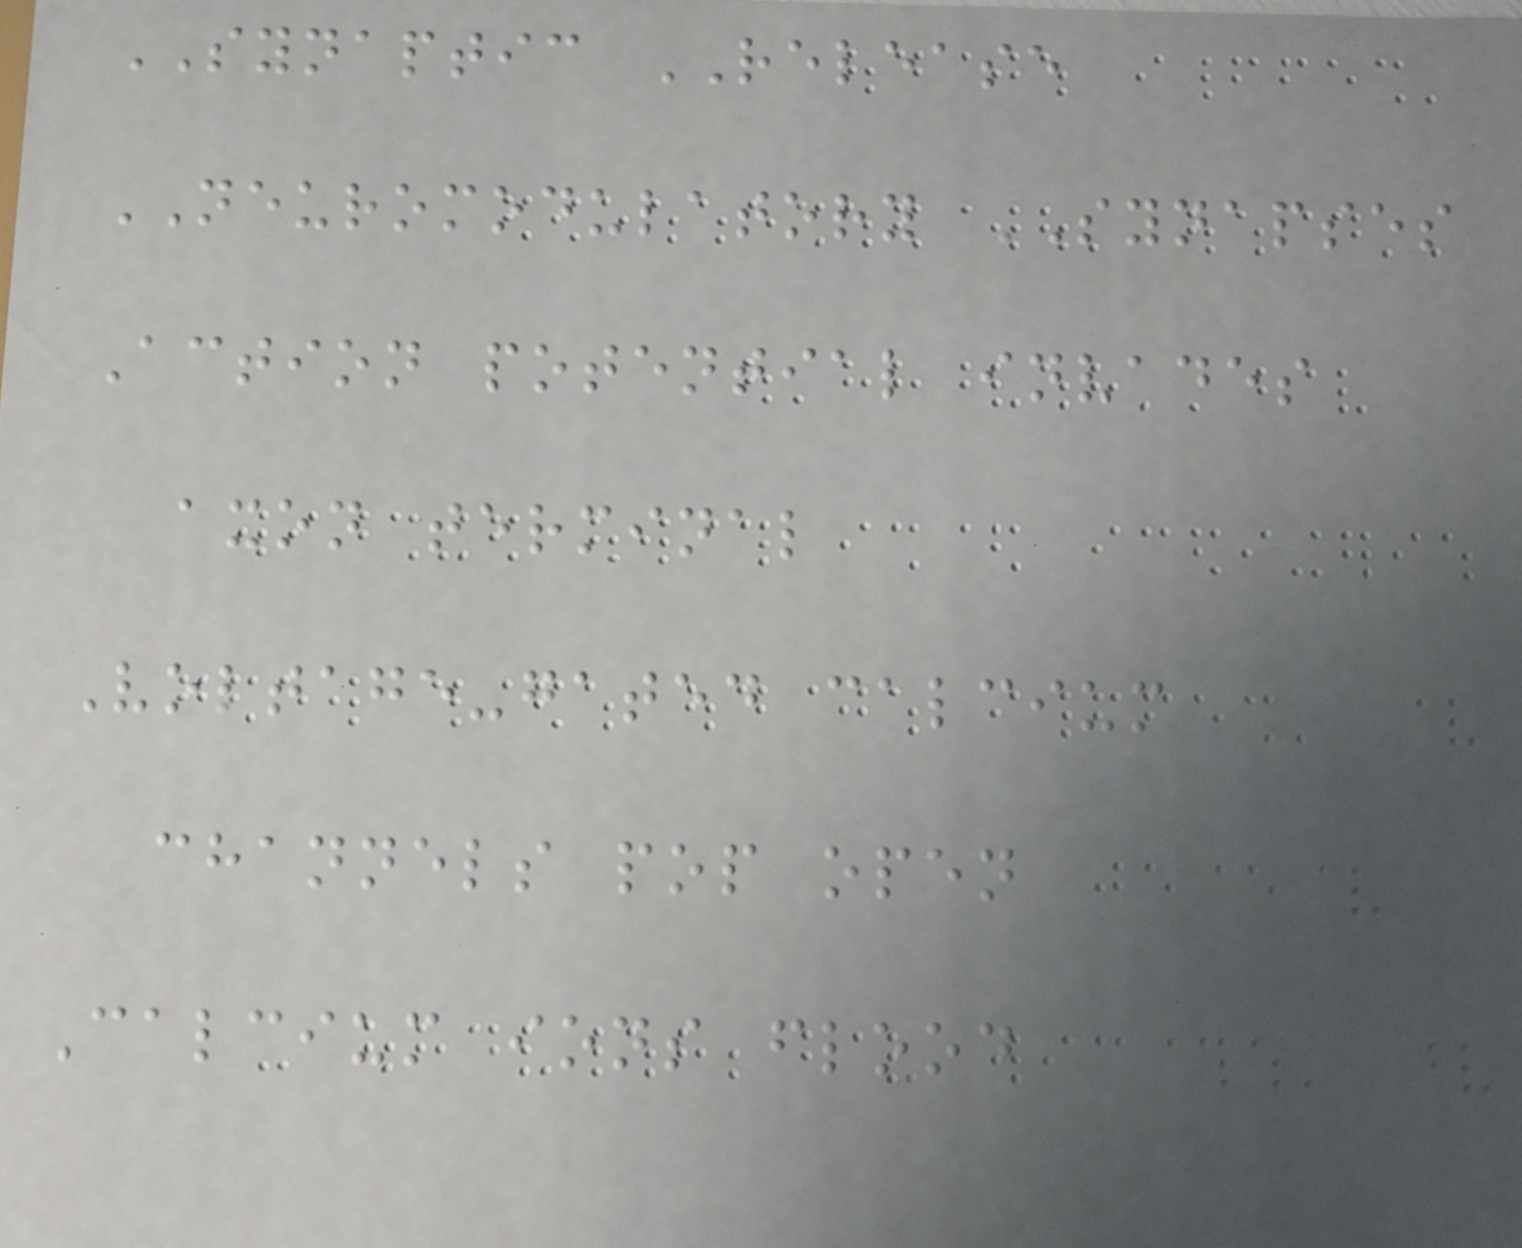SYNAPTIC RELEASE
NEUROMODULATORY SYNAPSES
Action potential invades
axon terminal
Voltage-gated calcium
channels pop open
Calcium ions flood
